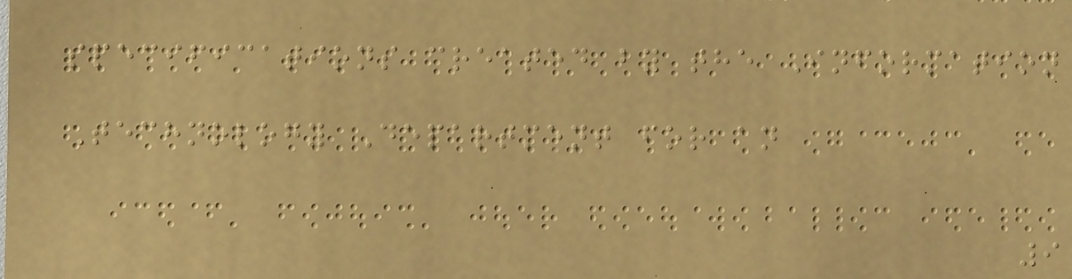specifications created by the Information
Technology Department for an
9
